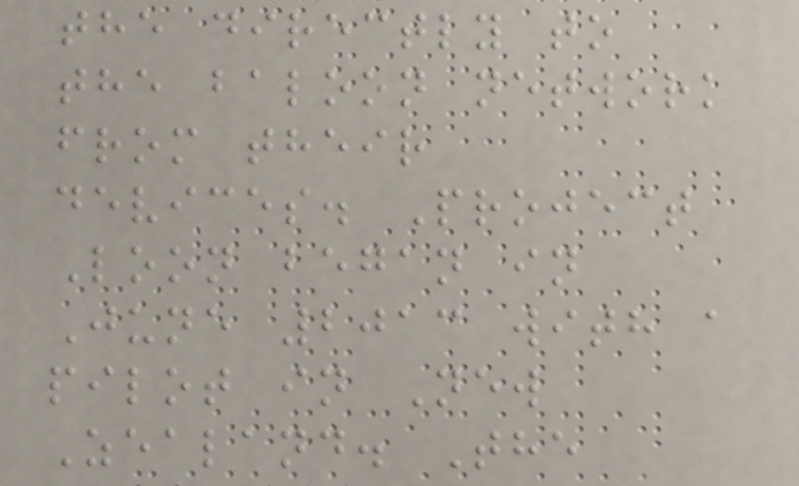the directly to
the baloon network
from their
devices. Project
Loon began in
June 2013 with a
pilot in New
Zealand. The
